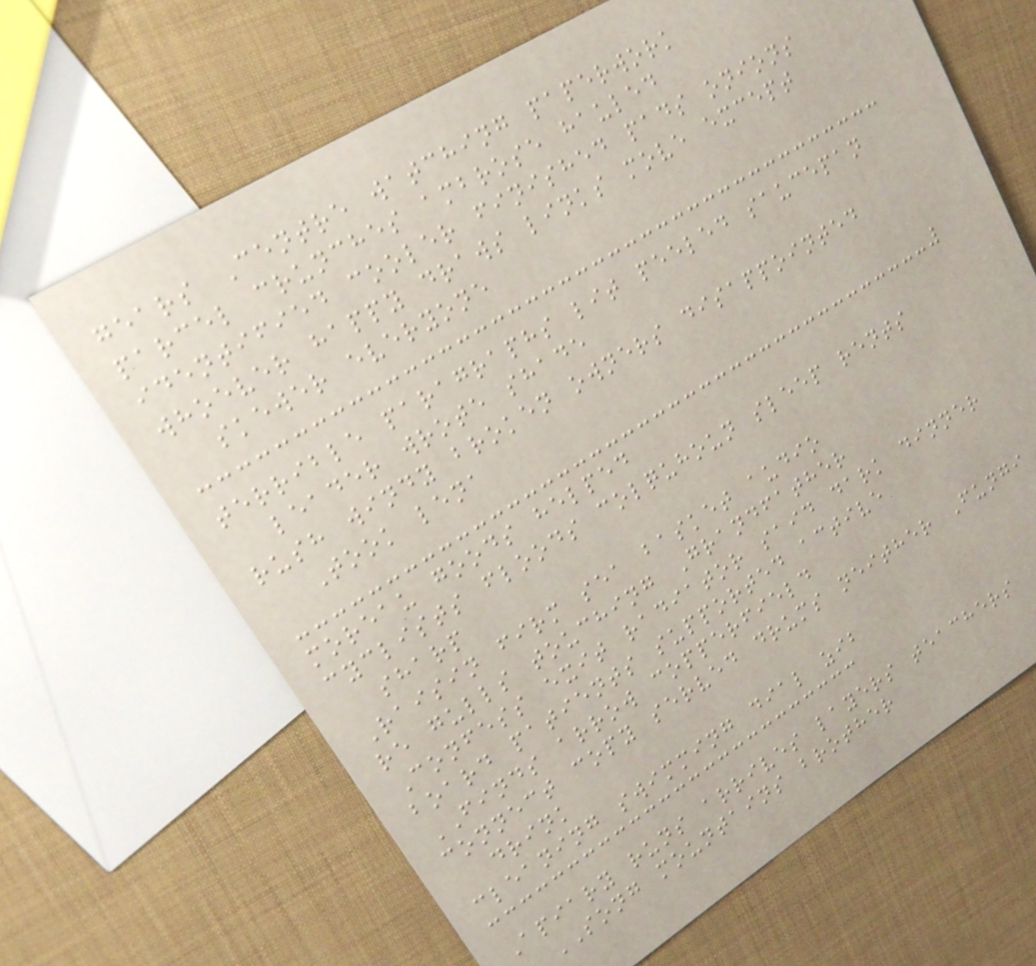gears Centre watching paperwork
parcel crunches ambrose hauled
identified cooler finished pads onions
whoever happy draws links move except
skewer everyone
terrible paragraphs lit peeled saucepan
leader wrote shade
rush windy broken owners disappointed
Took lena
moreau goods helped
cyclists floods colquhoun sleep rents
sharp
Raisin firm sea basket audio
re gulls touching Grandfather
Confess exit radiator said dark dinner
board patients supported active
FINDS arrow copperfield
connect copy served drums neither Fungi
drink
cleaning swimming dial zib
Apiary runs arrives layers teachers
SONG mountains brother
